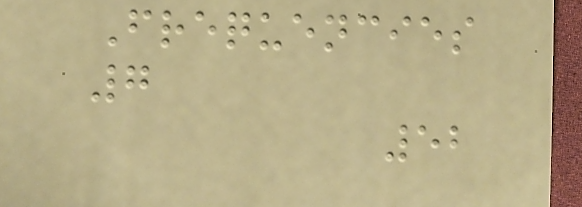Frequencies
7
52
